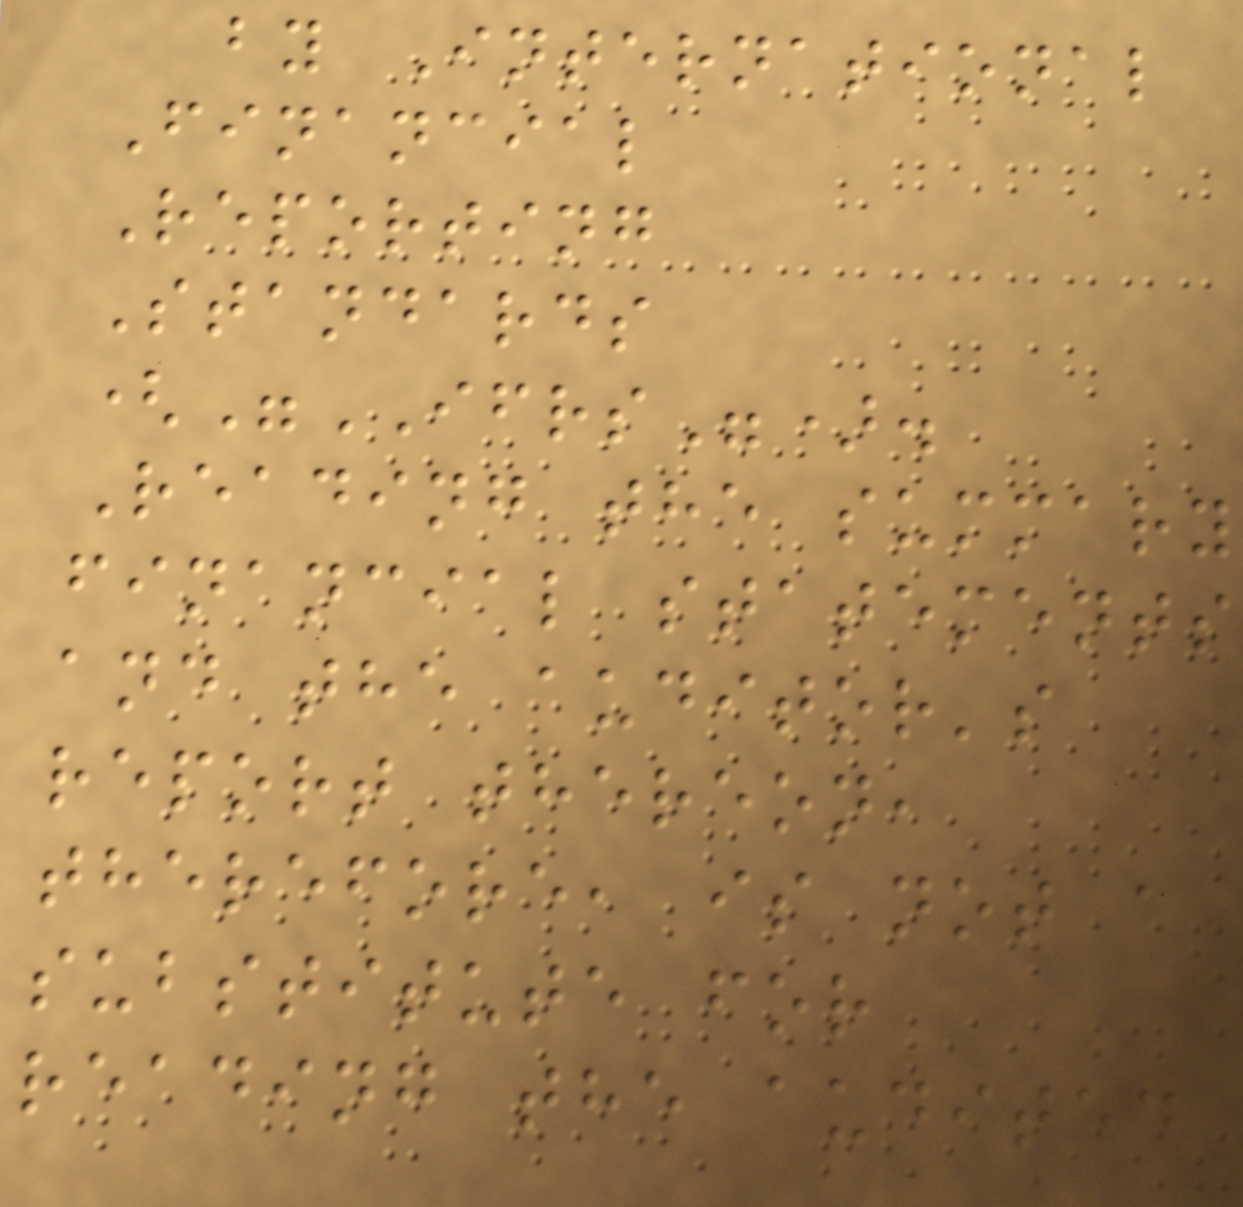by International
Financial
Reporting
Standards
("IFRS").
Reading the summary
financial statements
and the auditor's
report thereon,
therefore, is not a
substitute for
reading the audited
